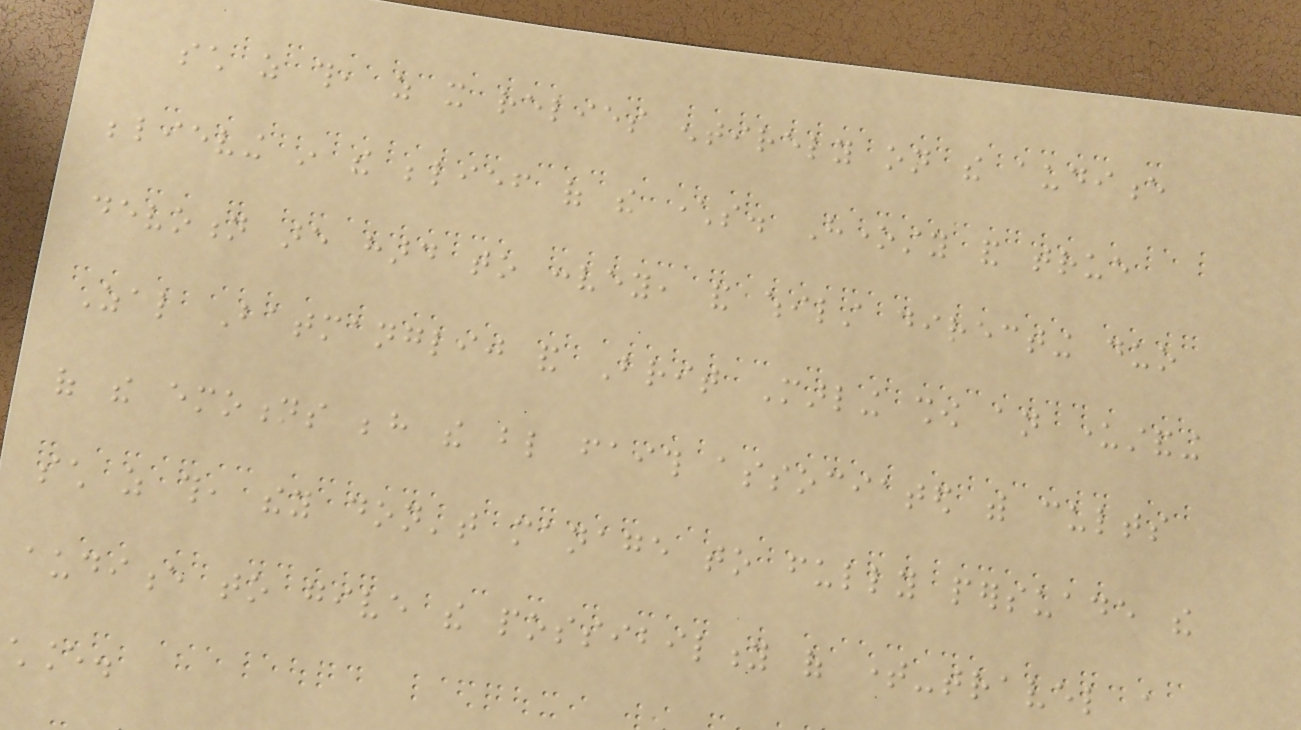such as this, as it relies entirely on the audience
believing in the belief of the characters. Honesty and true
devotion are hard to convey, and whilst directing duo
Zal Batmanglij and Brit Marling show an understanding
of the emotions behind the blind faith associated with cults
such as this, they don't manage to fully persuade the
audience to give the possibility of time-travel a
chance.
